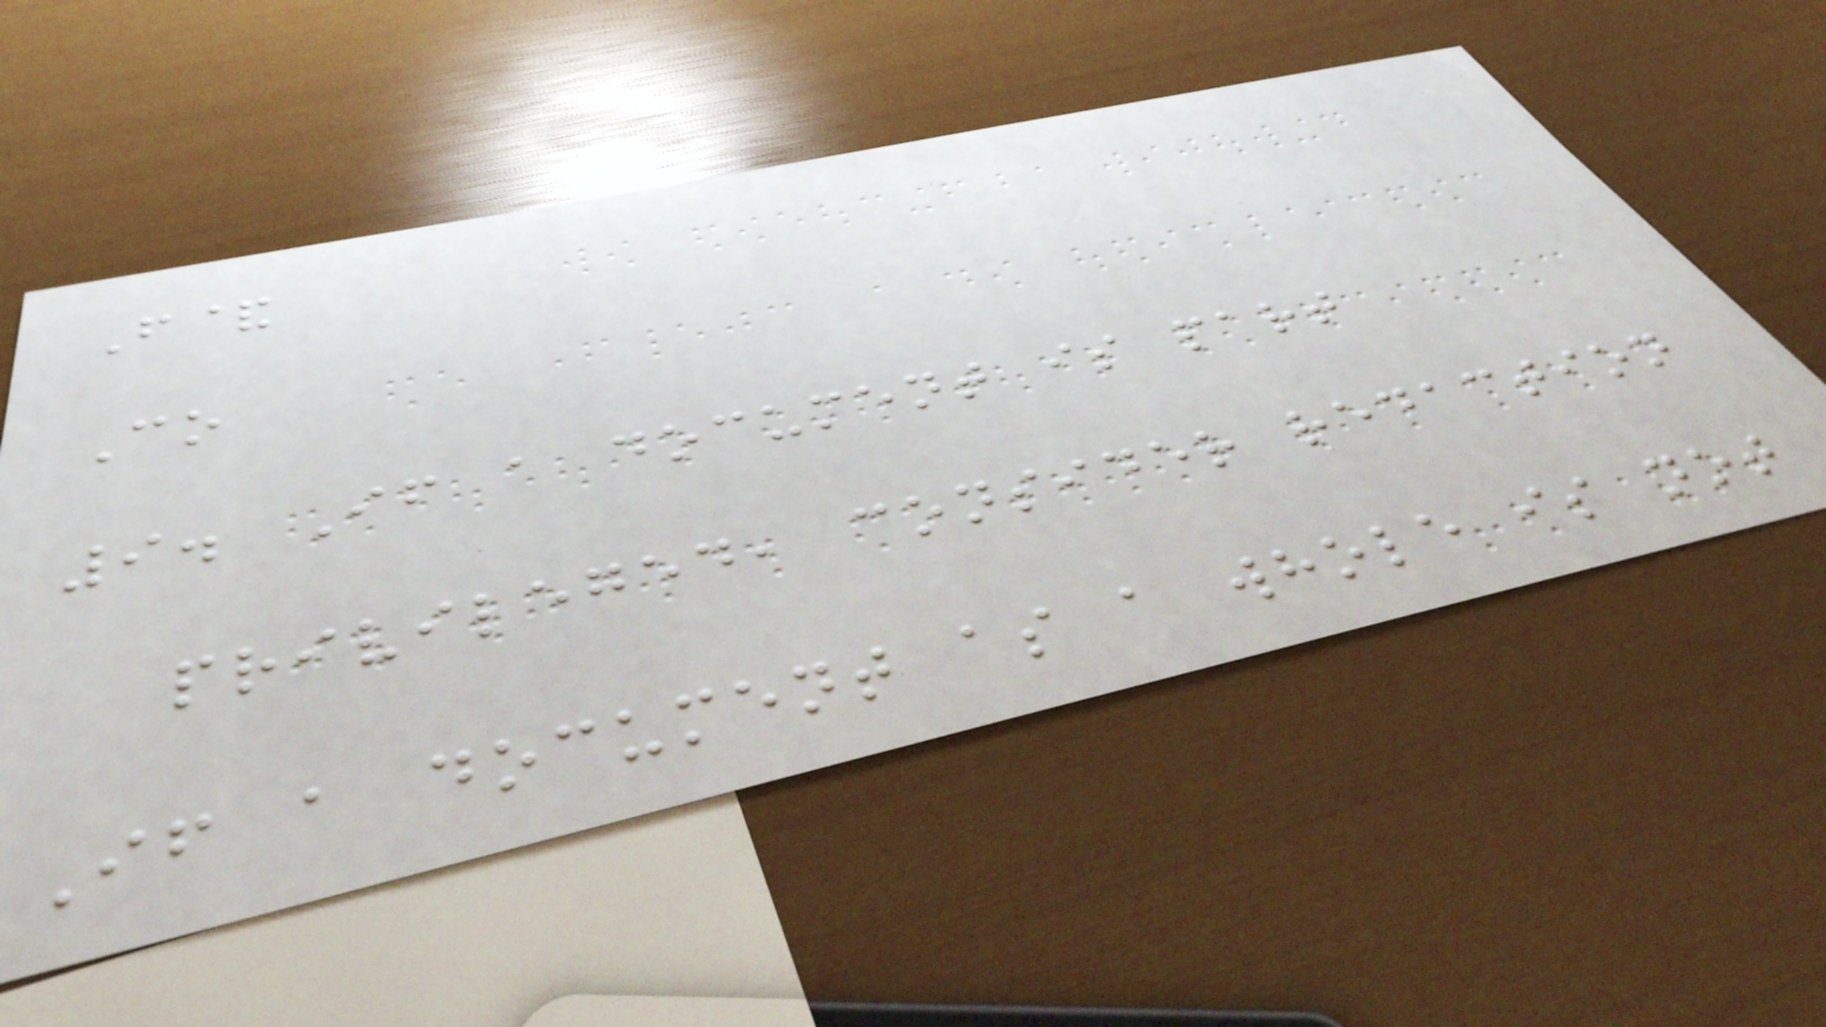F&
Co
9. If a document is part
privileged, consider redaction
If a document as a whole is not
